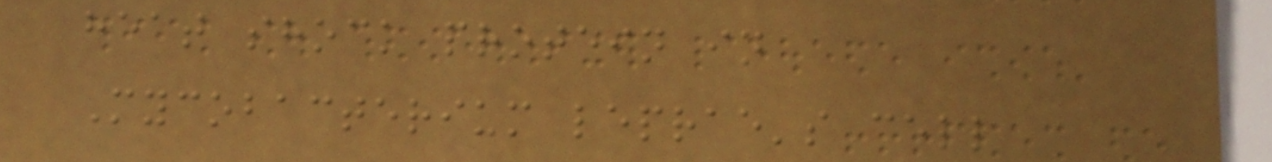heat shock protein in
Mycobacterium leprae's cell
